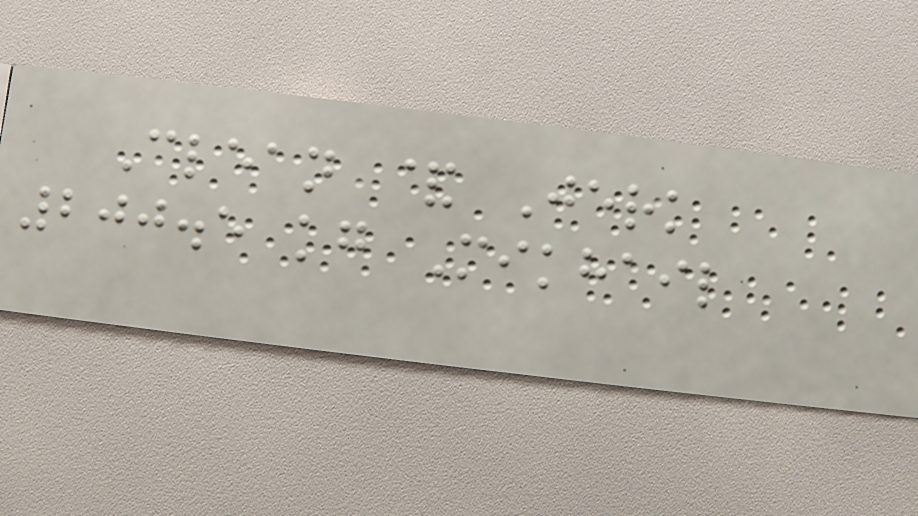Clean & Jerk
200.5 kg Mikhail
